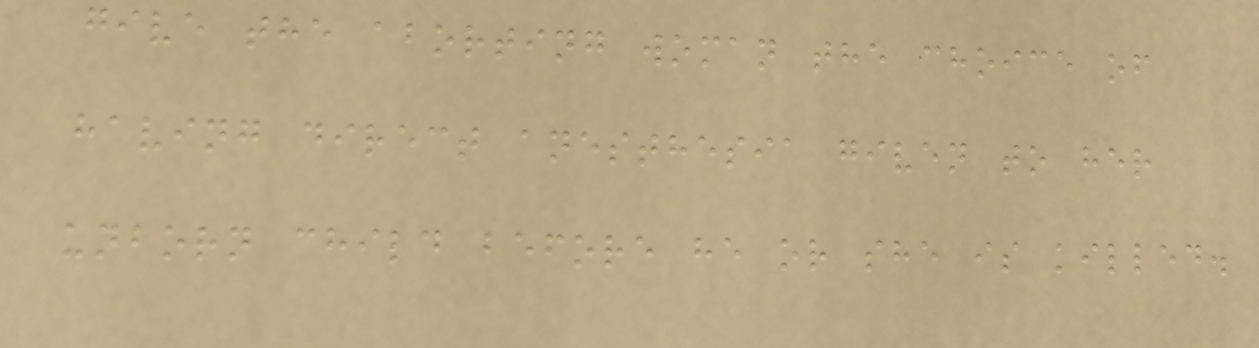give the aborting woman the choice of
having direct anesthesia given to her
unborn child before he or she is killed.
